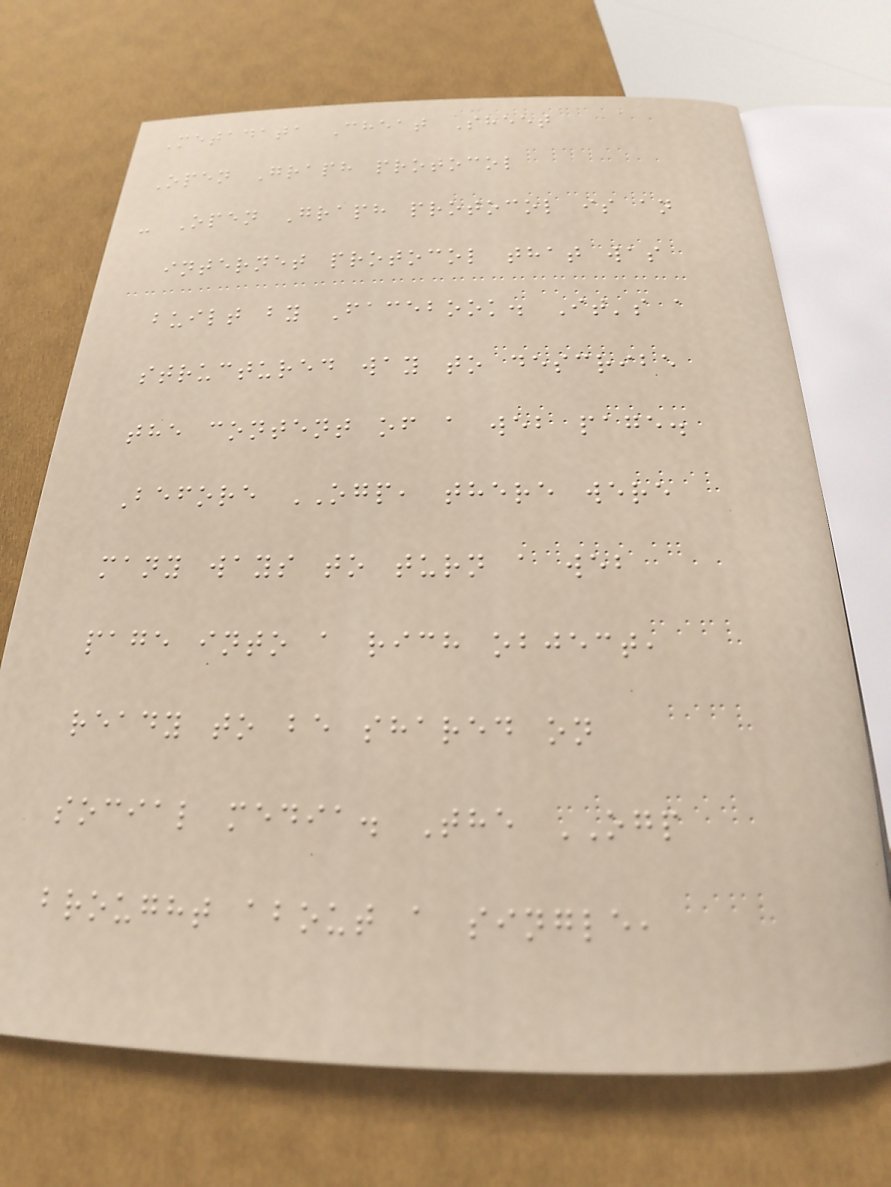Metadata Cheat Sheet
Open Graph protocol
- Open Graph protocol is an
internet protocol that was
built by Facebook. It's a
structured way to describe
the content of a web page.
Before OGP, there were
many ways to turn a web
page into a rich object,
ready to be shared on
social media. The OGP
brought about a single,
